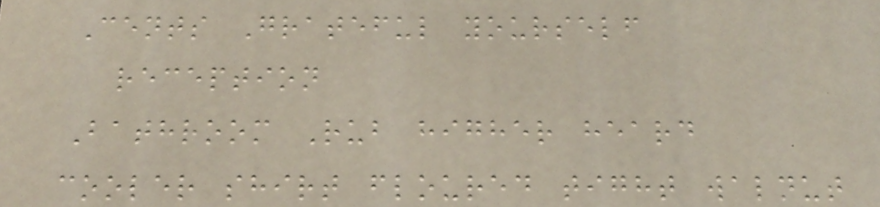Cents Grateful yourself
reception
Bathroom Rub higher heard
cooler shirt floured tight walnut
